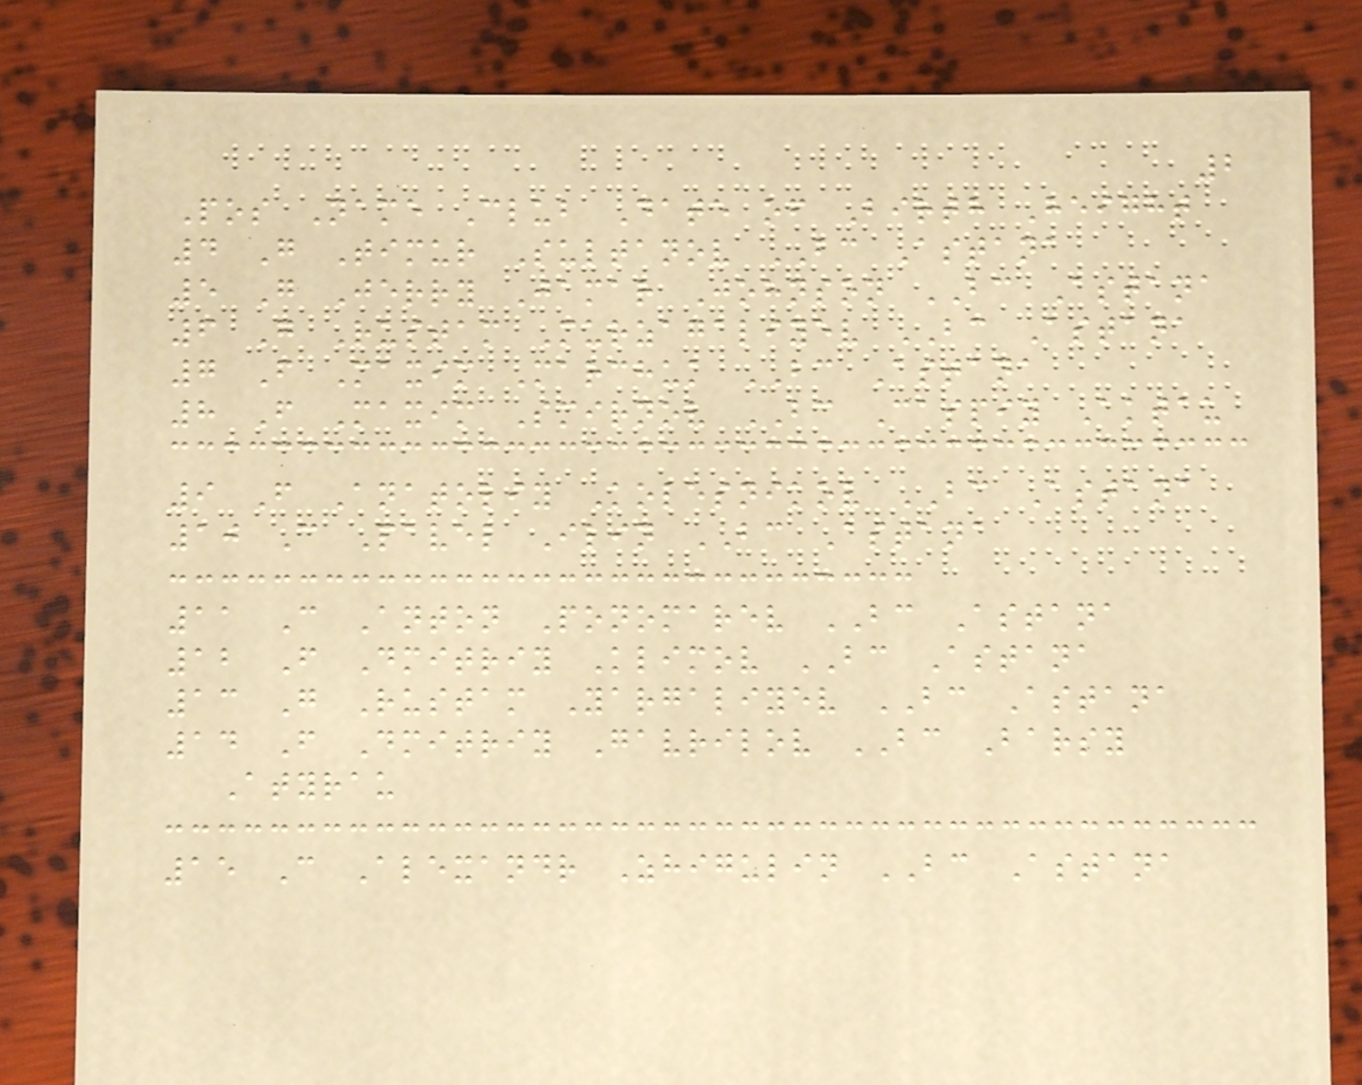2
Pos Name Club Date of Birth Height
4 G Timur Sultanov BC Astana
5 G Jerry Jamar Johnson BC Astana
6 G Rustam Murzagaliyev BC Astana
7 F Maxim Marchuk BC Astana
8 F Maxim Smirnov BC Caspiy Aktau
9 F Anatoliy Kolesnikov BC Astana
10 C Pavel Ilin BC Astana
11 C Anton Ponomarev BC Astana
12 F Dmitriy Klimov BC Astana
13 G Rustam Yargaliyev BC Astana
14 F Dmitriy Gavrilov BC Barsy
Atyrau
15 C Alexandr Zhigulin BC Astana
